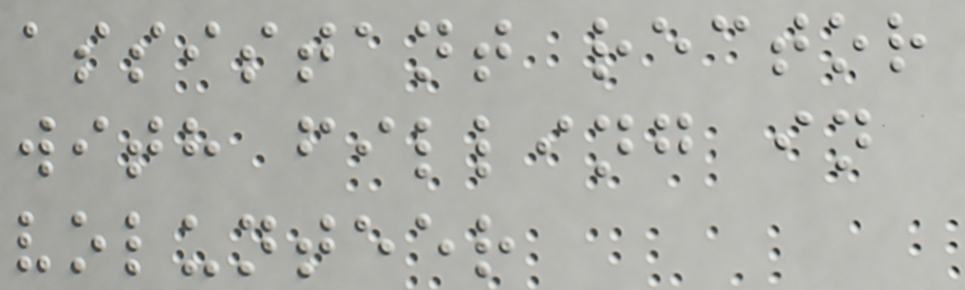assistant rector
with filling in
volunteer
